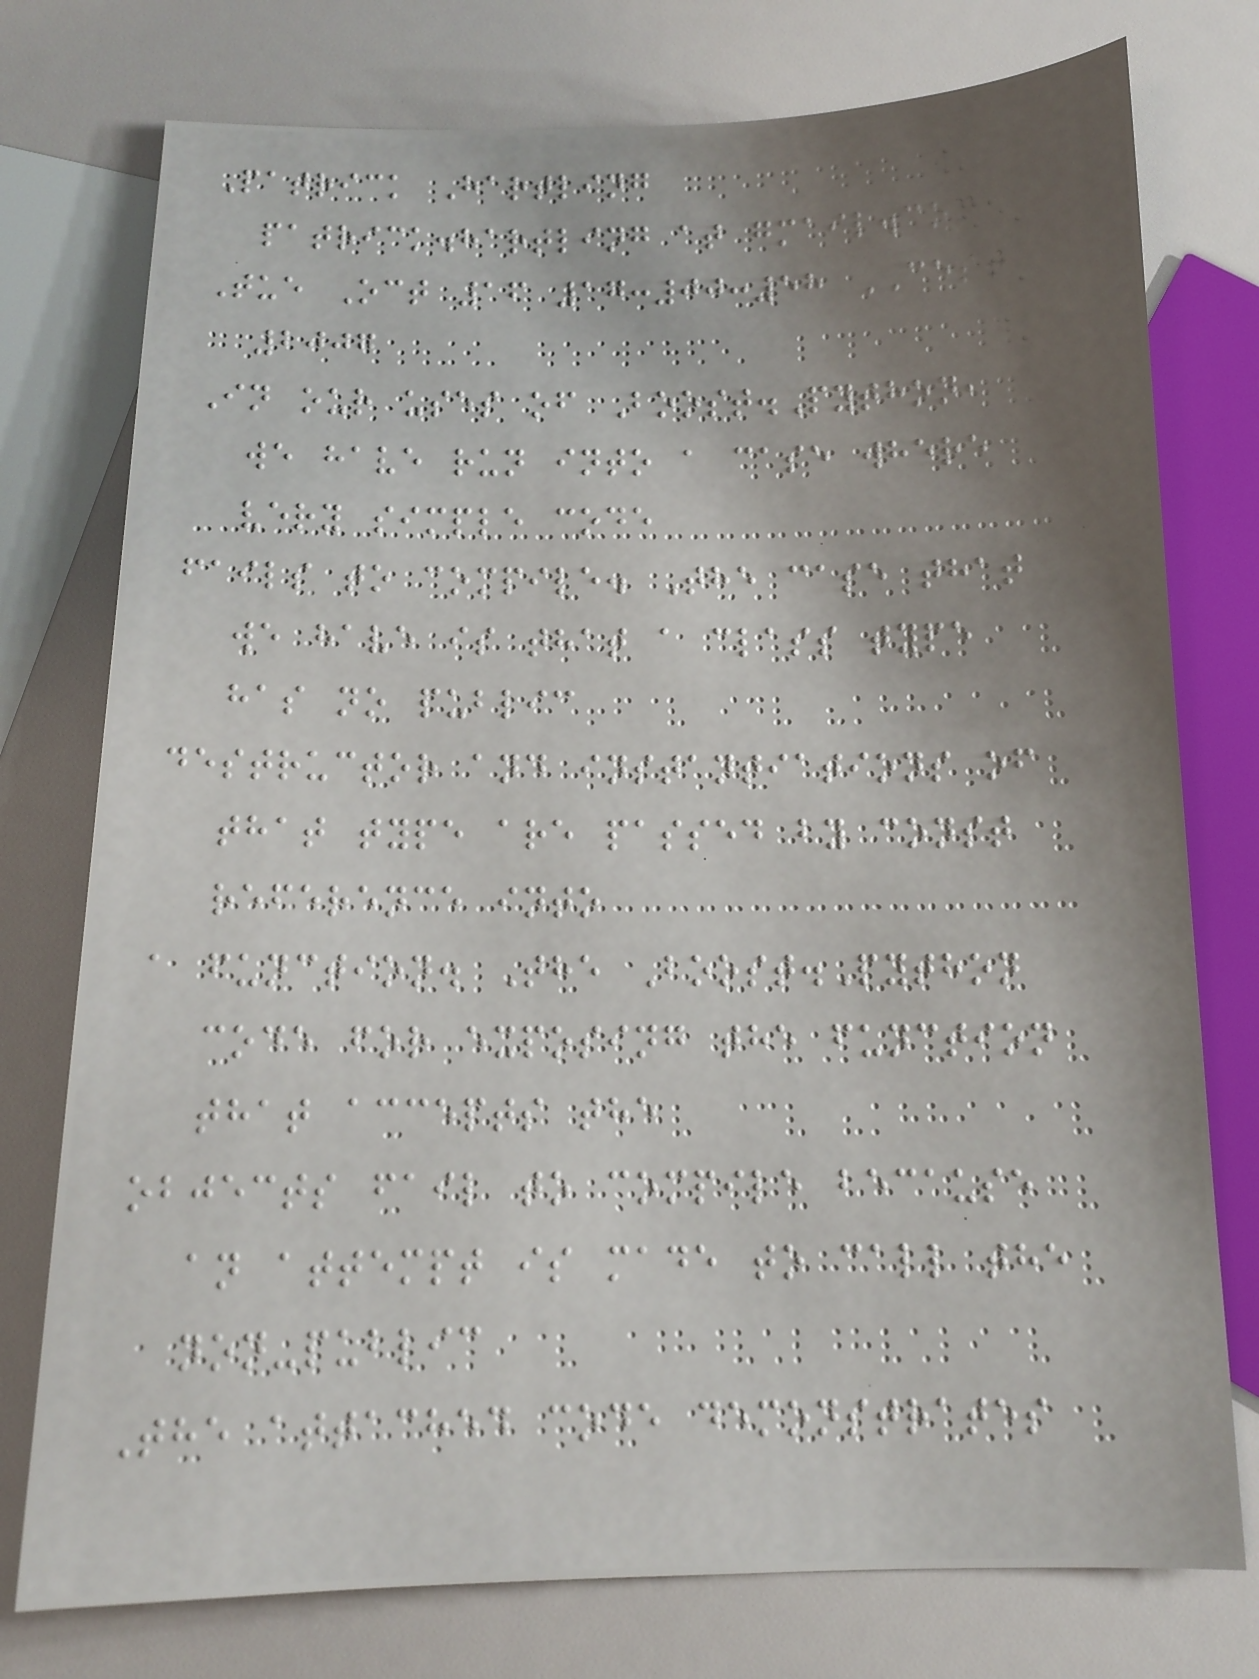Patrick Hartling
patrick.hartling at gmail.com
Tue Oct 16 17:00:58 CEST
2007
In our uses of Boost.Python,
we have run into a case where
very simple code
fails to compile. The case that
we have is that a class type
has no public
destructor and instantiations of
that type are passed by const
reference into
a function. The Boost.Python
code for exposing the function
that accepts the
objects fail to compile because
an attempt is made to call the
non-public
The attached code demonstrates
